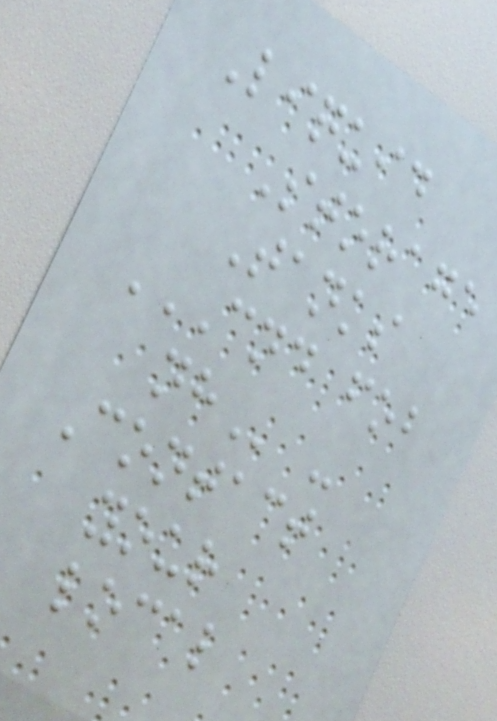Liquid
Storage
Tanks
CND FOB
NH -
Contact
your
local
